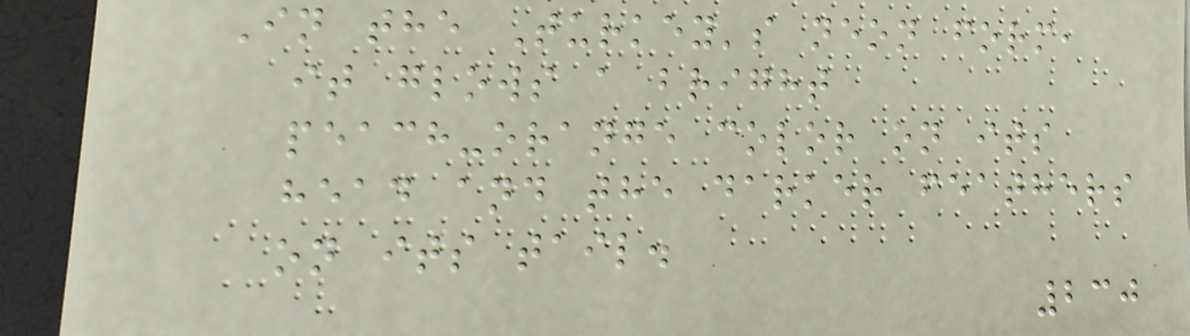In the Turkey's neon form,
it glows a bright
peach-orange color on its
head and the darker feathers
on its tail.
230
